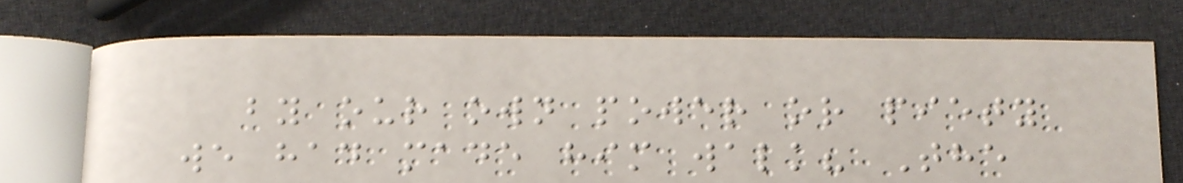by our own power or piety
we had made him walk? The
